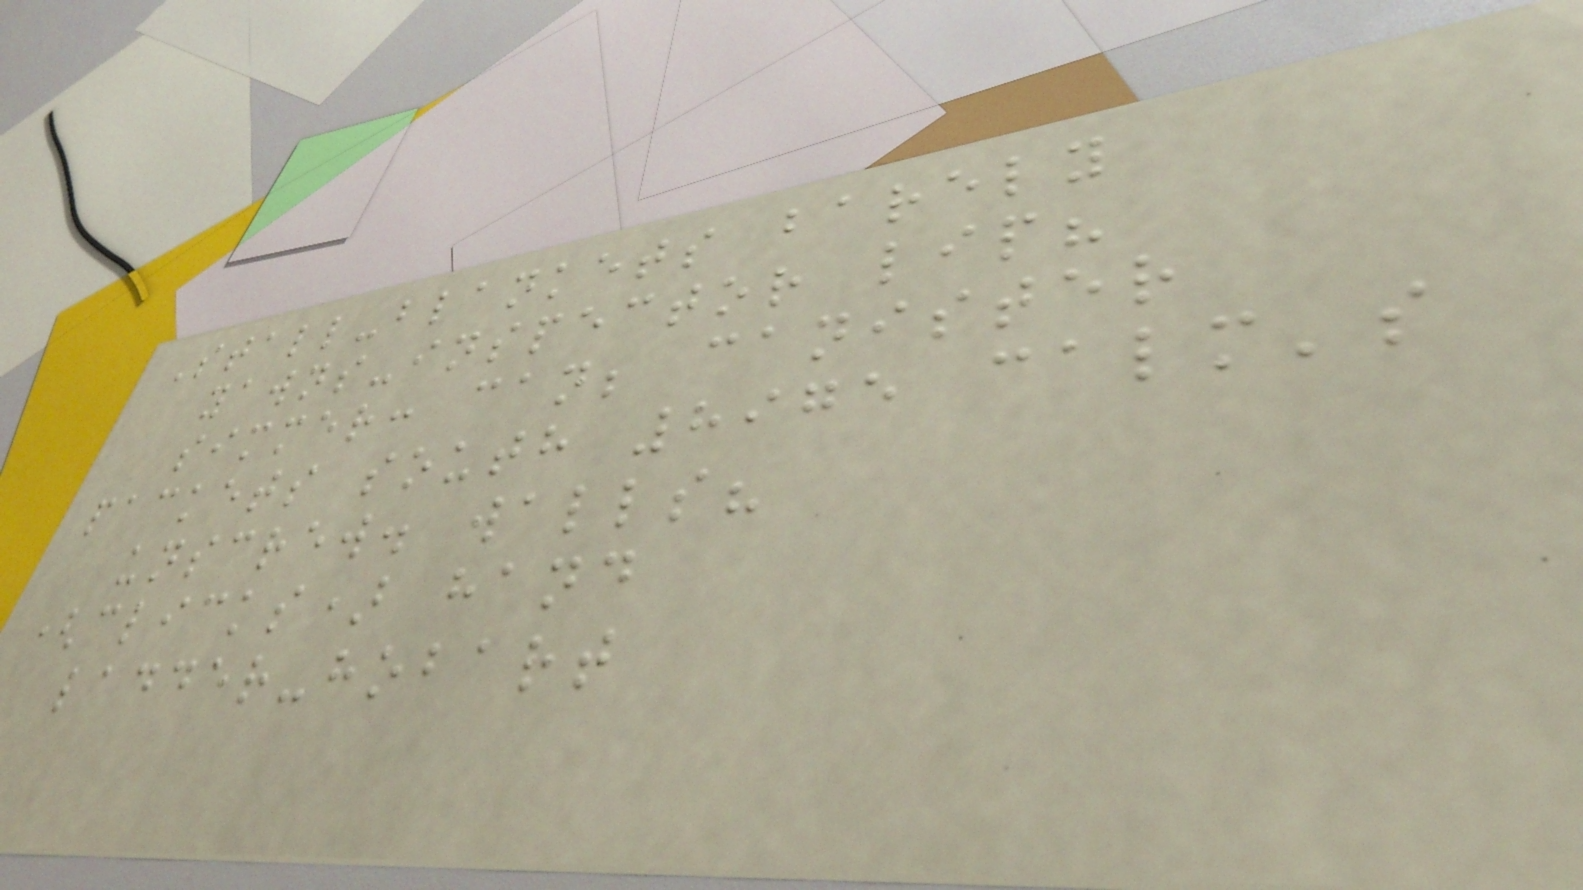Stall-blankets barely
yawns-inspector lip?
simmer: can; canister
packets south 8975 calm's
unscrew. walls?
(clicks) hand
ladder-hobart
